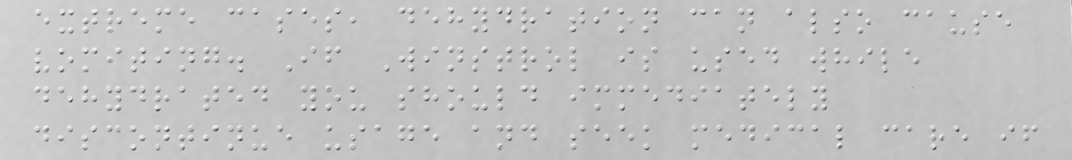extreme cases, dehydration can also cause
vomiting. If Winstrol is used while
dehydrated you should immediately
discontinue usage and seek medical care if
